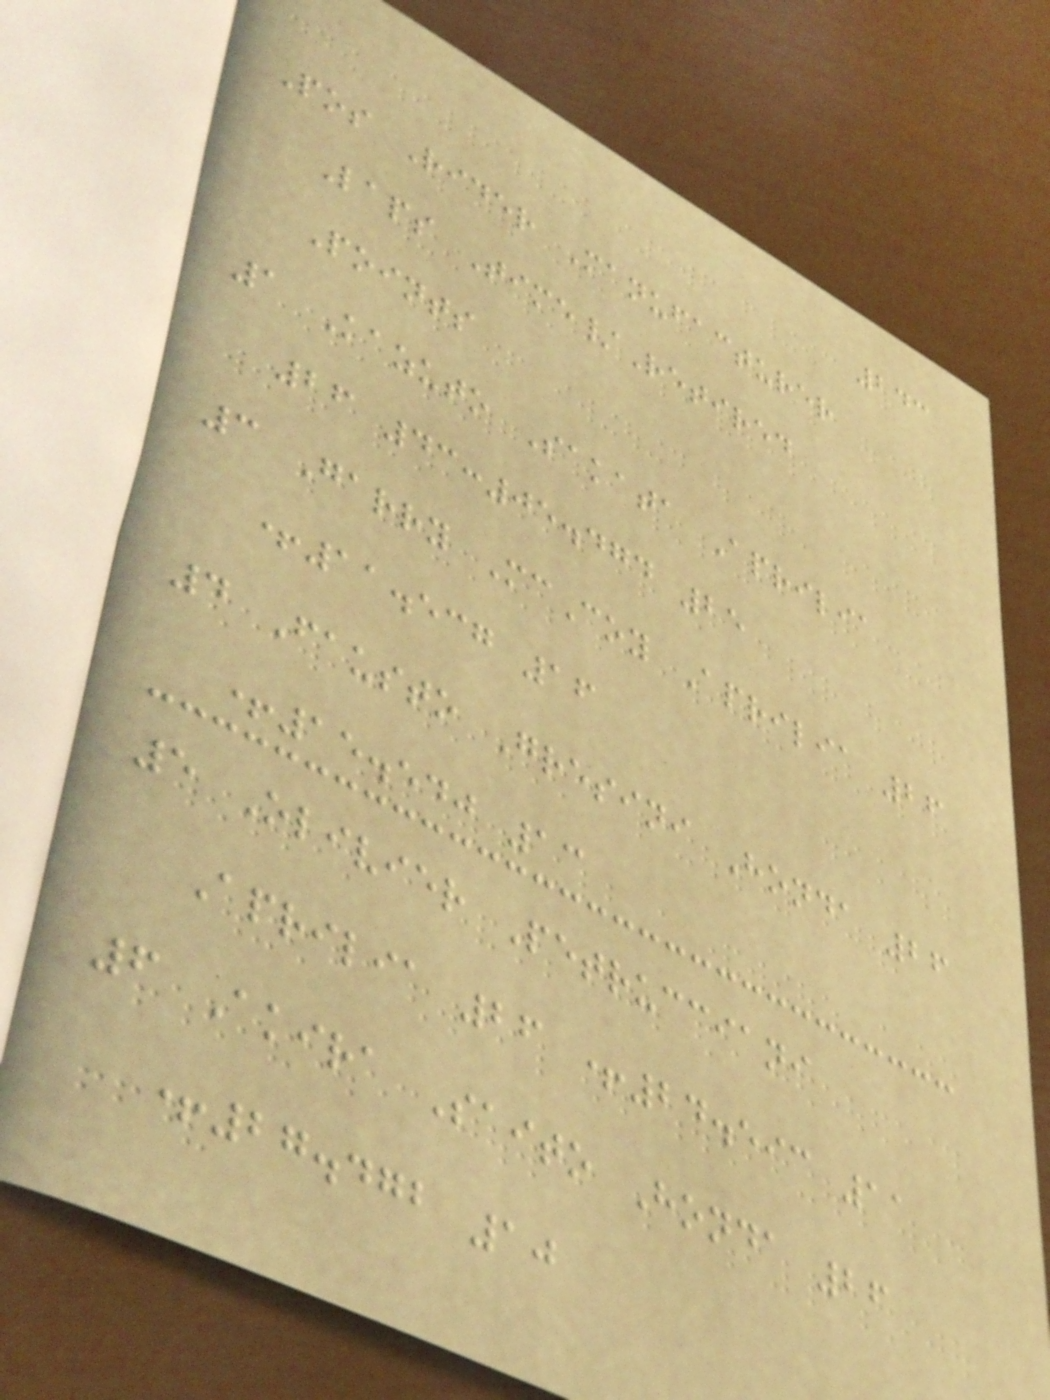243
Pos Rider Manufacturer
Laps Time/Retired
Points
1 Kazuto Sakata Aprilia
26 43:05.474 25
3 Garry McCoy Aprilia 26
+11.537 16
4 Fausto Gresini Honda 26
+15.540 13
5 Olivier Petrucciani
Aprilia 26 +24.593 11
6 Akira Saito Honda 26
+27.472 10
